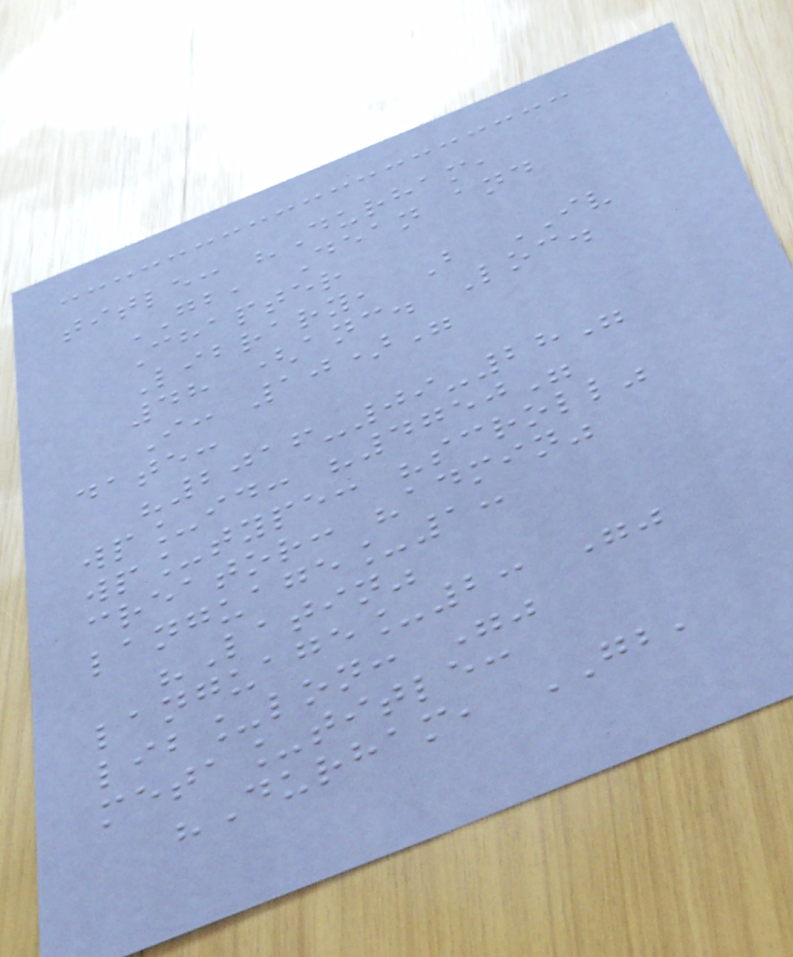title: "Durham,
GB, Dean and
Chapter
Library, B IV
48 (anc. Loc.
I: 10)"
date:
"2016-09-28"
wp_id: "4750"
wp_type: "scroll"
creator: "admin"
language_1:
"Latin"
language_2: ""
lib_lon: ""
meta_title:
"Durham, GB,
